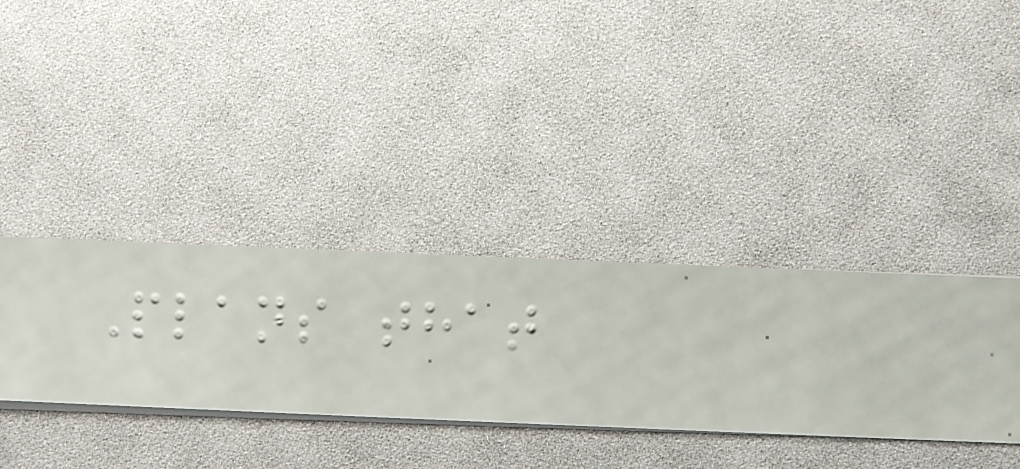Plans that
